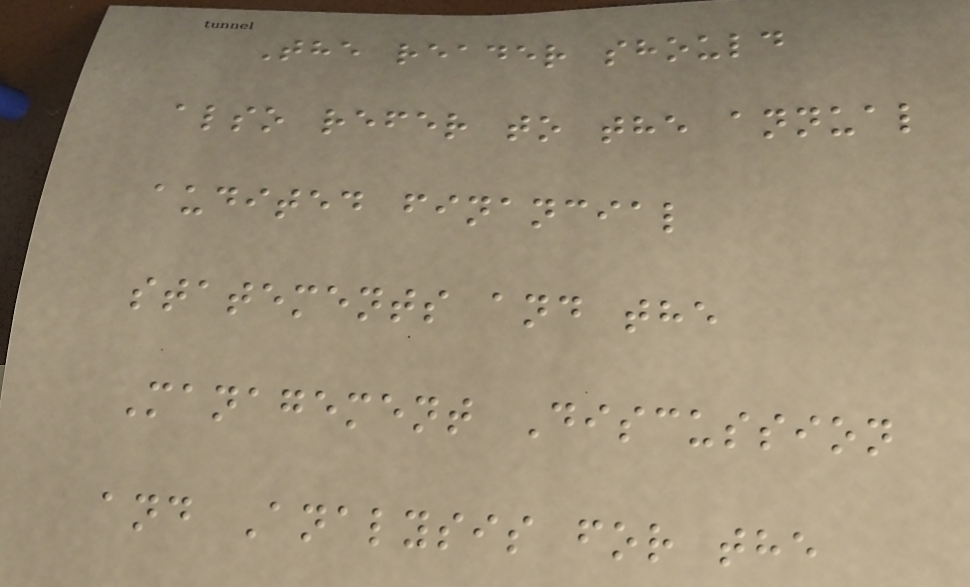The reader should
also refer to the annual
audited financial
statements and the
Management Discussion
and Analysis for the
